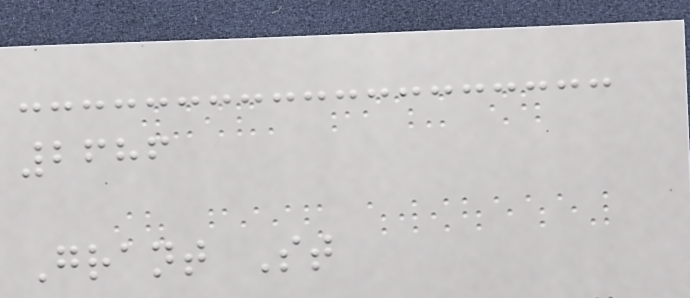2686
Grant St
